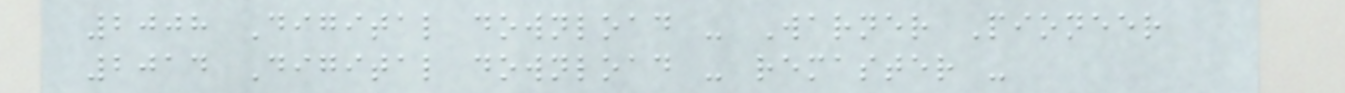2008 Digital download - Warner Pioneer
2014 Digital download - remaster -
